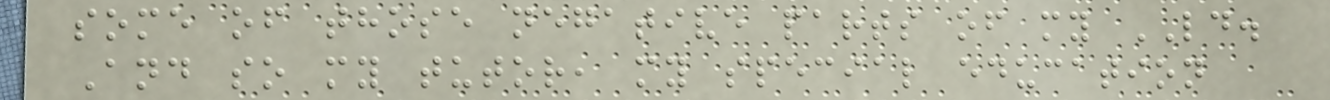some of those negative parts of my LD.
And so my tutor, my special education
